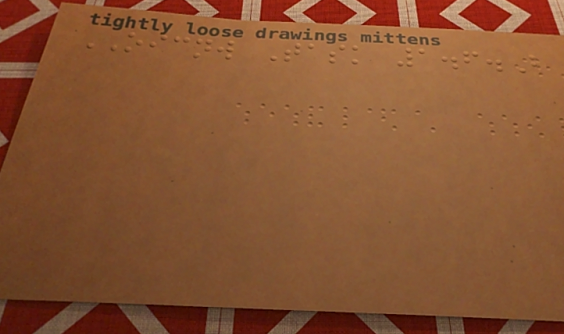OICNW Task 1.6.B
